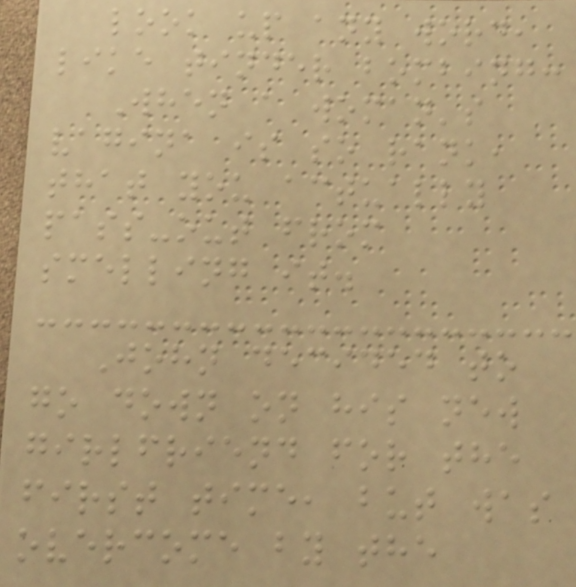look up any word,
like tinder bombing:
When a woman's
vagina is so rank,
that you actually
pass-out from
smelling it.
John decided to
go down on his new
girlfriend for the
first time, but was
overcome by the
